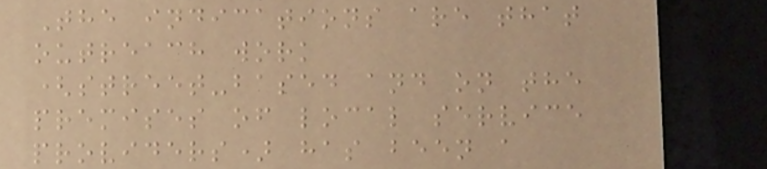The indications are that
outreach work
(street-based and on the
premises of local service
providers) has been a
